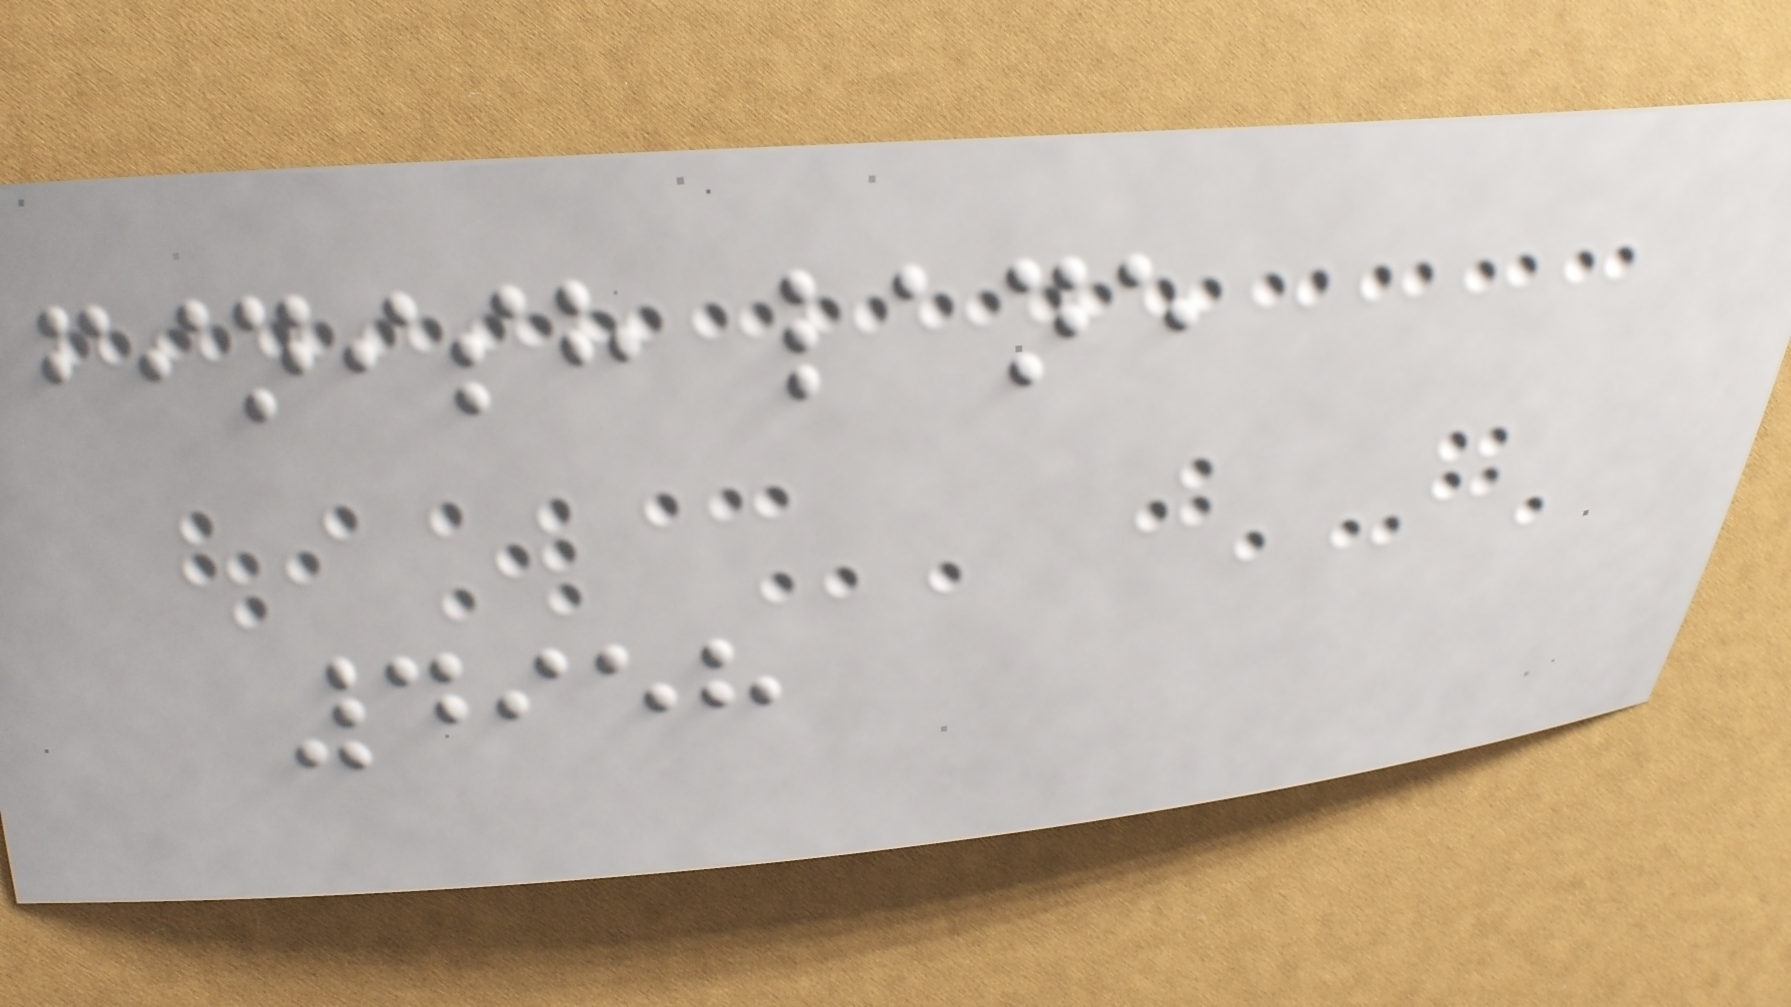finish lane
4958
